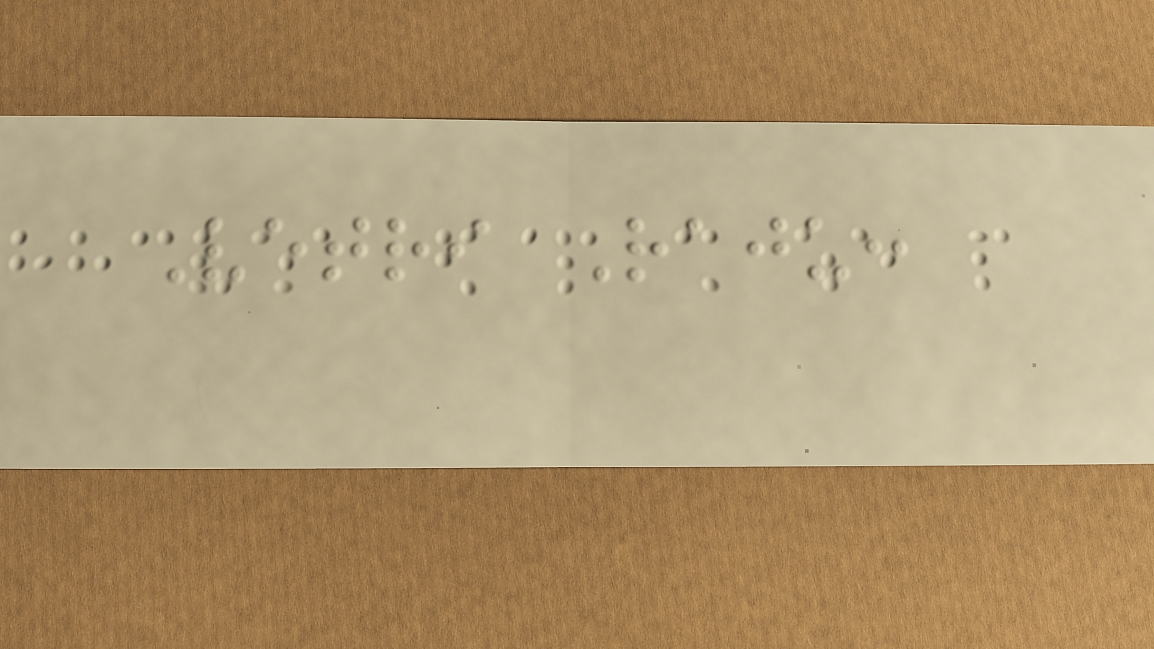Vetri Raju:
